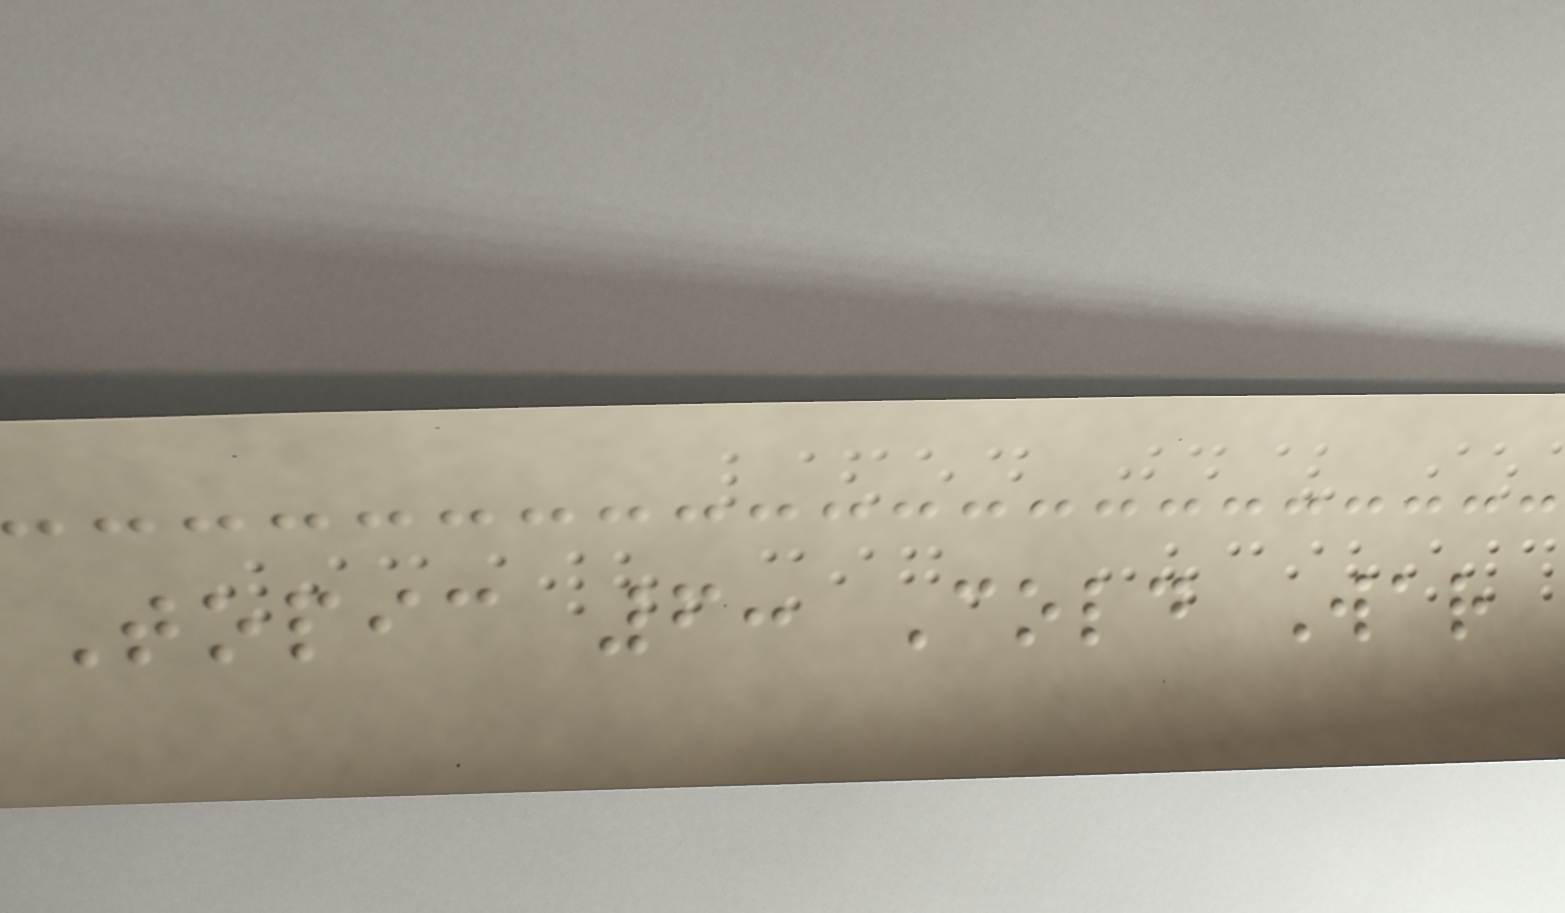Topic 6: Cold War
